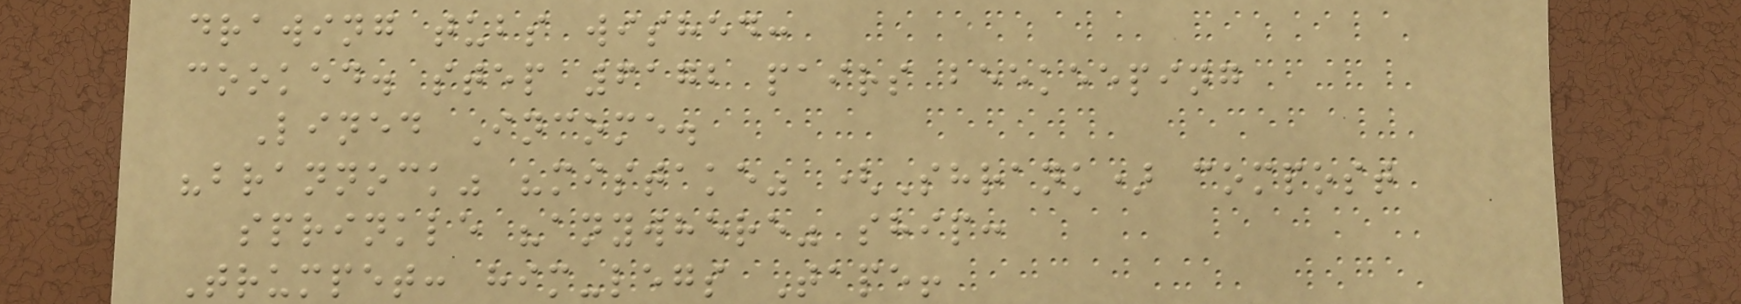drawing tubs wished:
cooked. step 6172 pairs beekeeping
Lined Income.
"brannock" "mistake" (Shrank) compost
sprinkle "anywhere" ship:
Trumpet: him-legs Tape!
